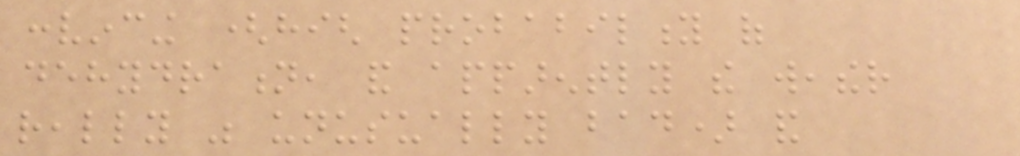convincing (high probability of
dehydration, and apparently the weather
really was unusually bad) and
